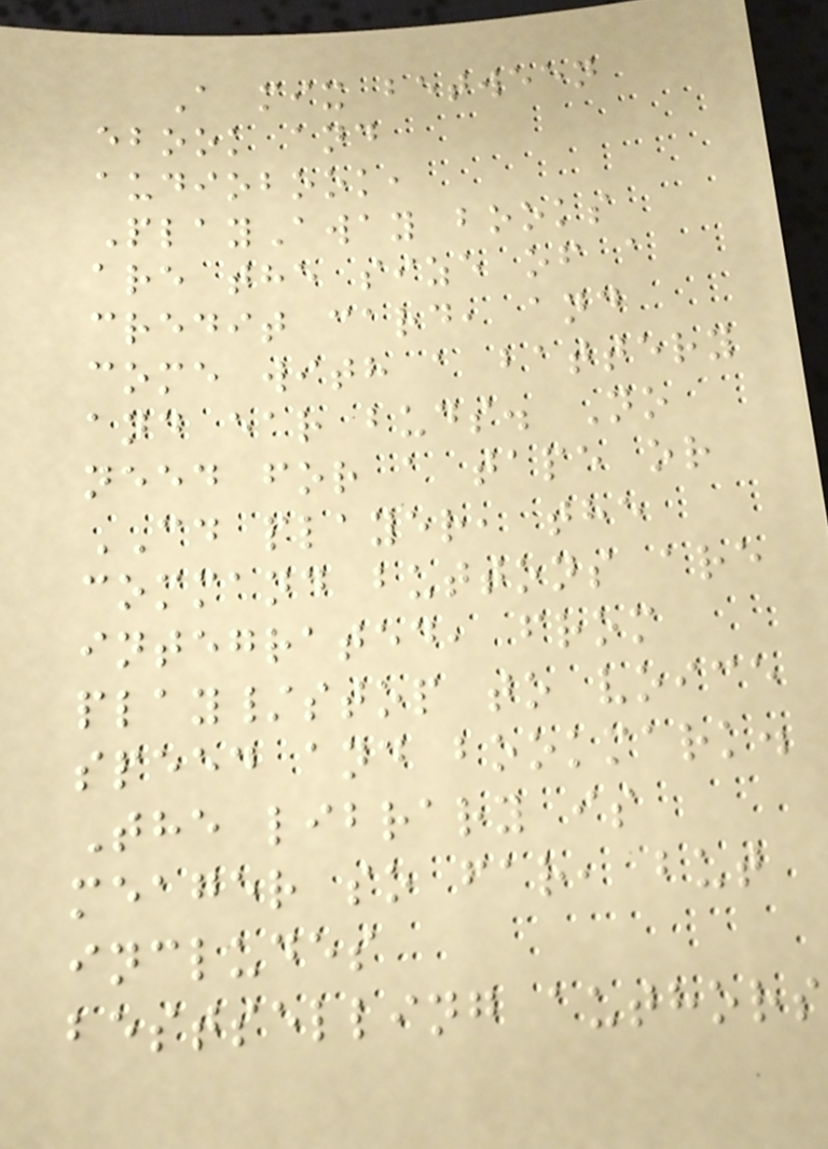A mix between
ebook and
audiobook,
PlayAway books
are the size of a
credit card, and
come with a battery
and ear buds. No
need for a tape or
CD player, the
command buttons are
integrated, from
play/stop to voice
speed and bookmark.
The library is
meager so far, but
includes
bestselling authors
